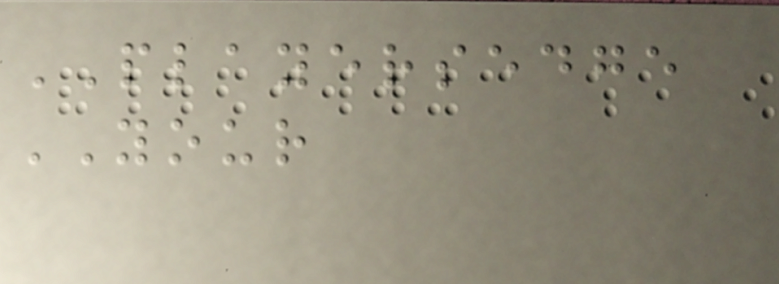PLAYERSEDGE
YOUR
